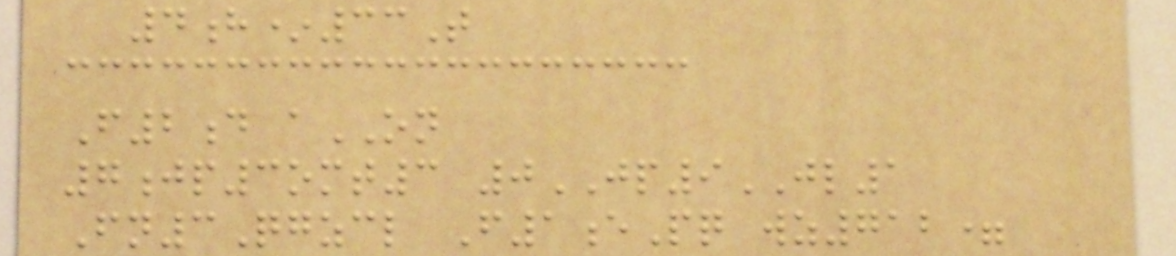4h*33T
F2d aON
7jp3omt3 0JP9JL1
Fn3Qgzcl F1ePq wz712=
